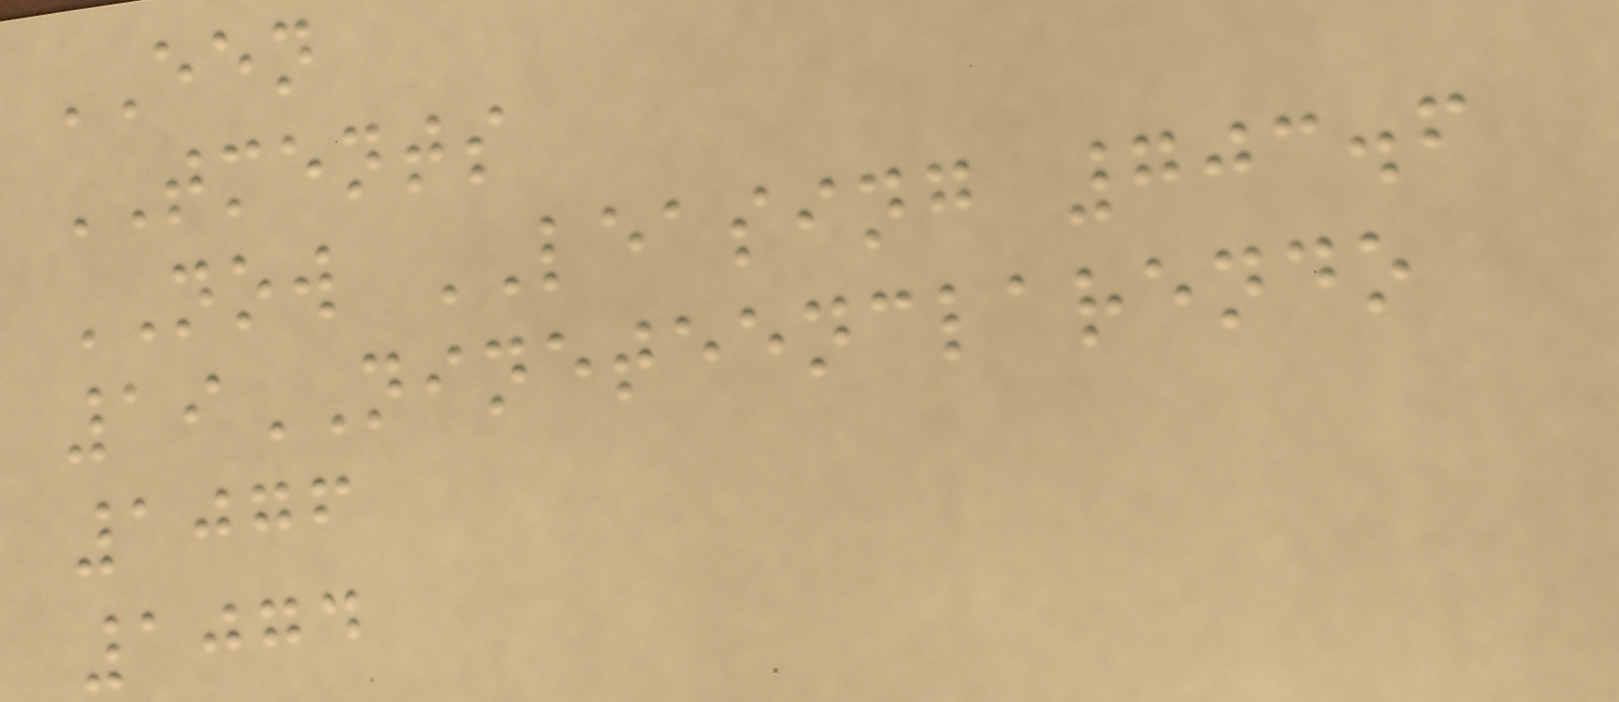EEN
TMENTS
NOW LEASING 703.6
19NINETEENCLARENDO
1076
1074
